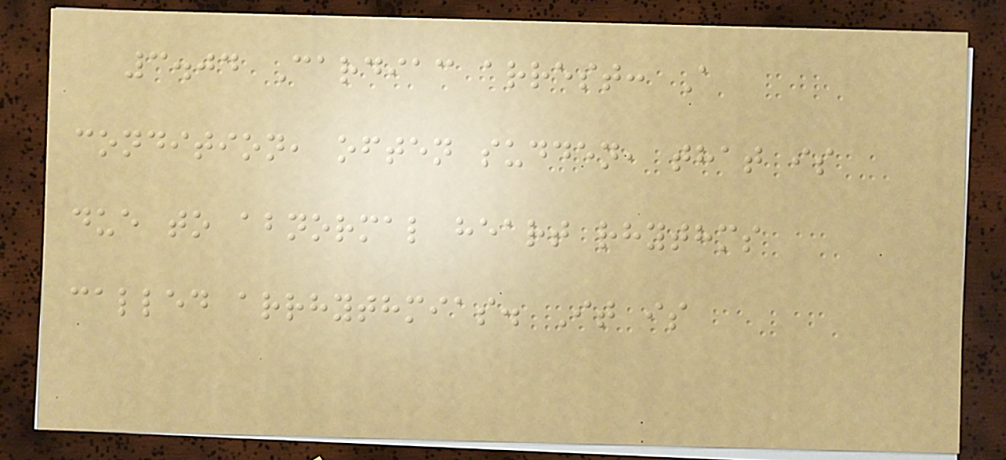3.04 Cardiac arrest: A
condition, often sudden, that is
due to abnormal heart rhythms
called arrhythmias. It is
